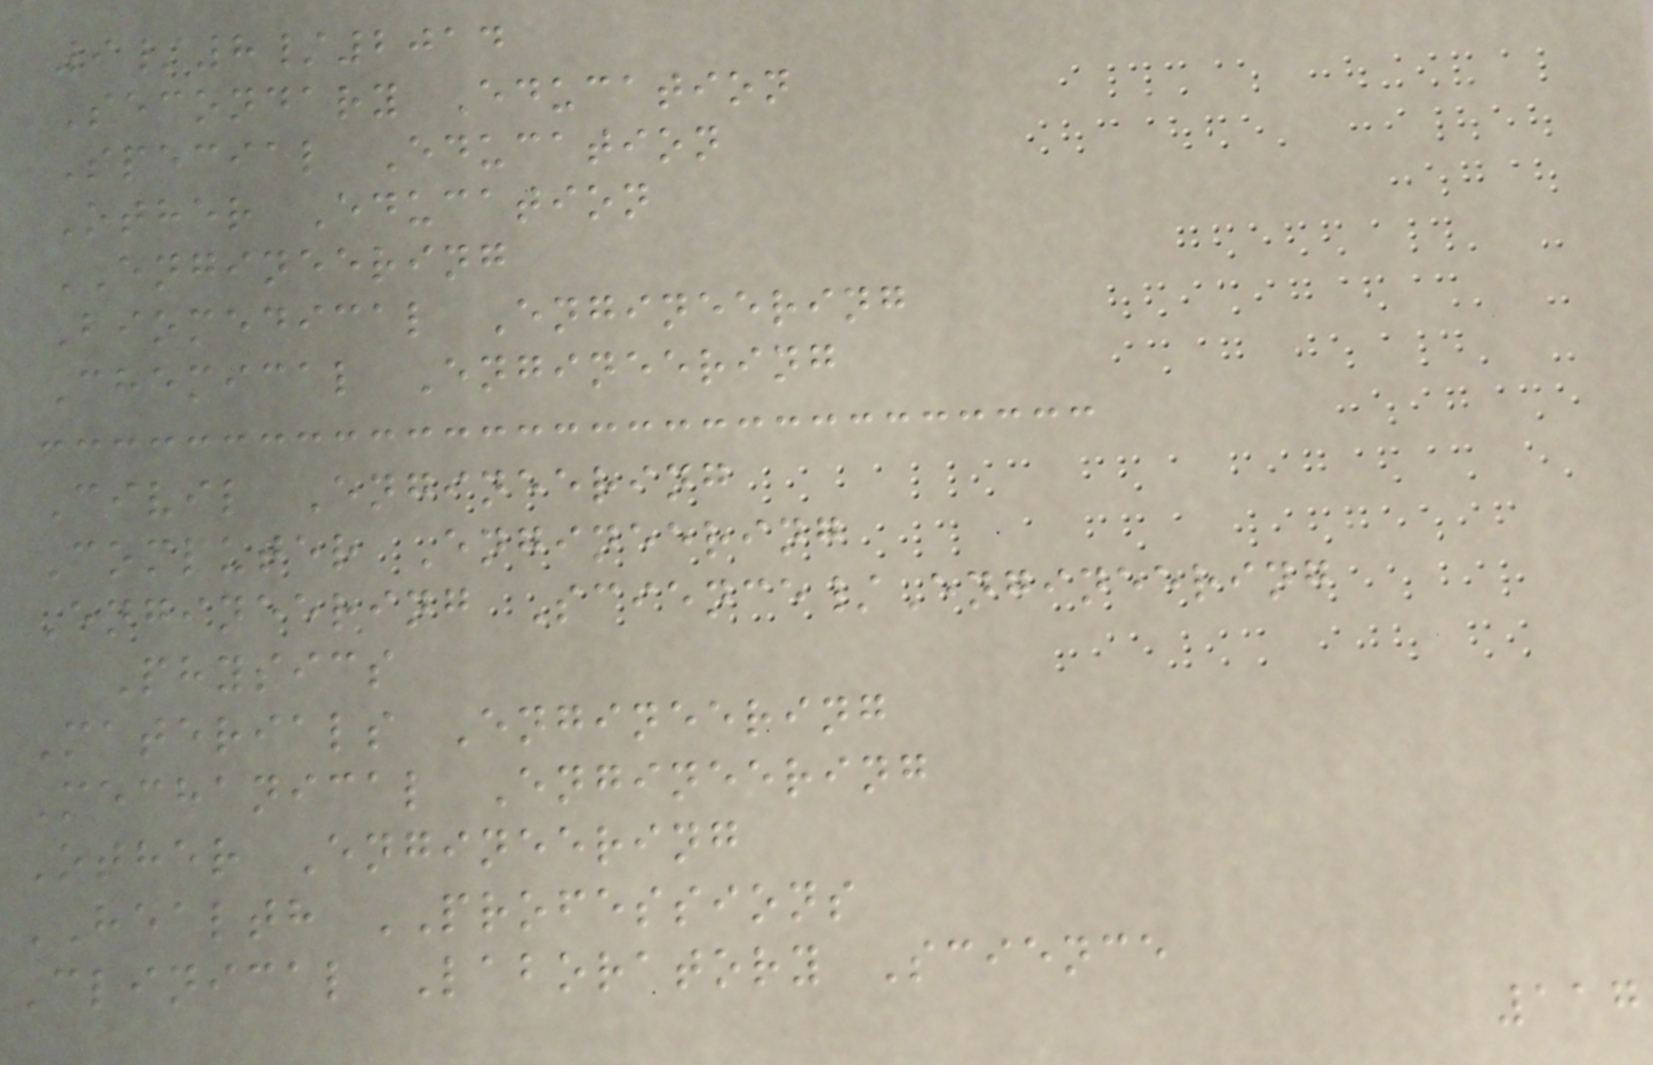9/8/2014
Secondary Education
Special Education
Other Education
ENGINEERING
Biomedical Engineering
Chemical Engineering
Civil Engineering
Computer Engineering
Engineering Science/Engineering
Physics
Materials Engineering
Mechanical Engineering
Other Engineering
HEALTH PROFESSIONS
Clinical Laboratory Science
117
